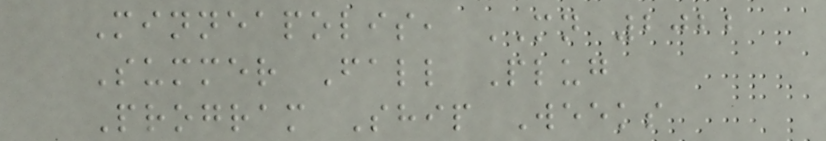Minneapolis, MN 2022
Summer Fall Plug
Program Ship Weeks
